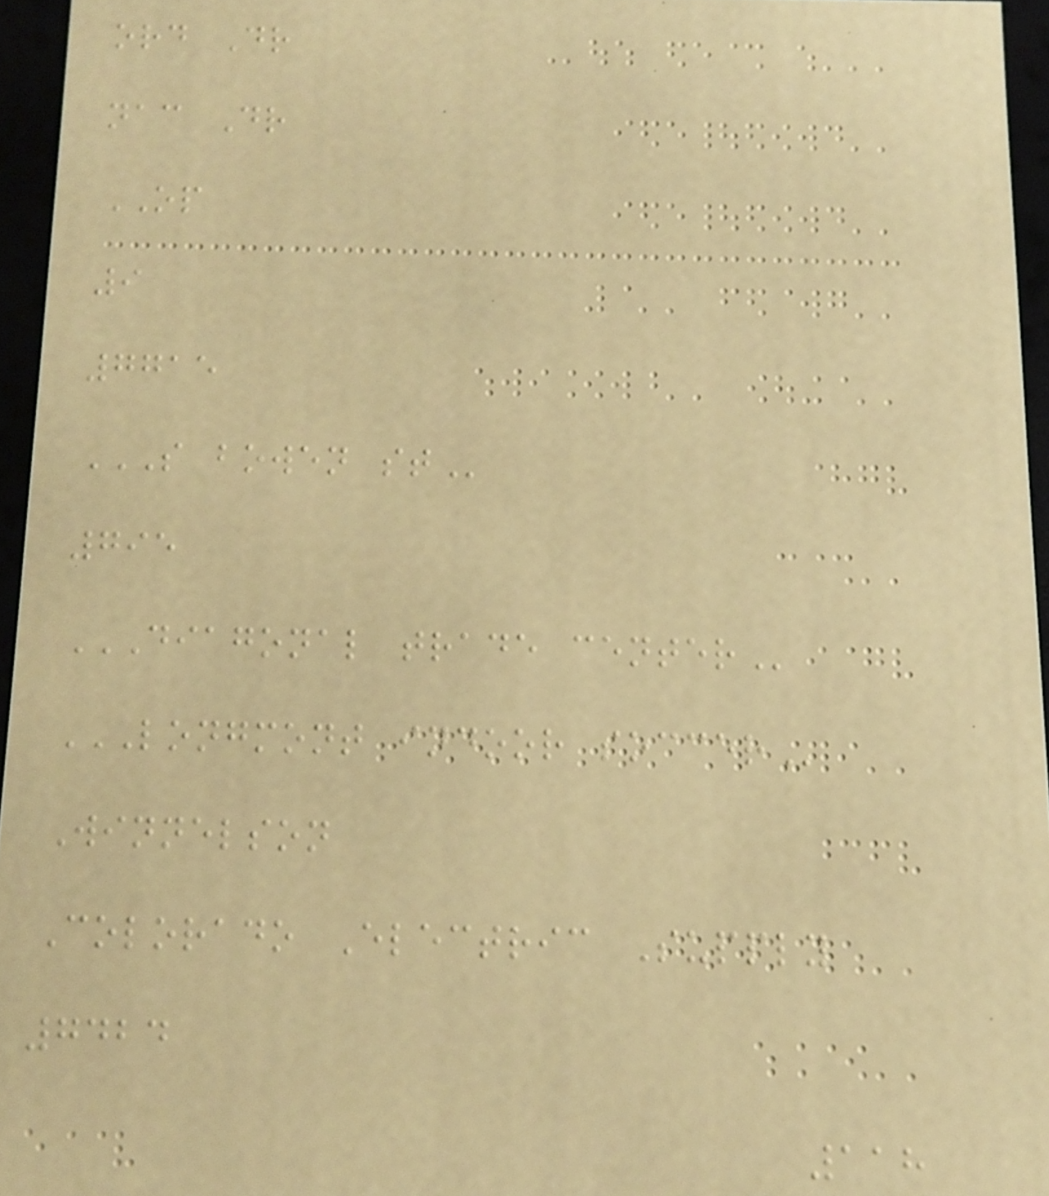ord Dr
nac Dr
OP
9
7715
S BOWEN ST
795
DIAGONAL TRADE CENTER
LONGMONT INDOOR SOCCER
Winnelson
Colorado Electric Supply
7424
118
